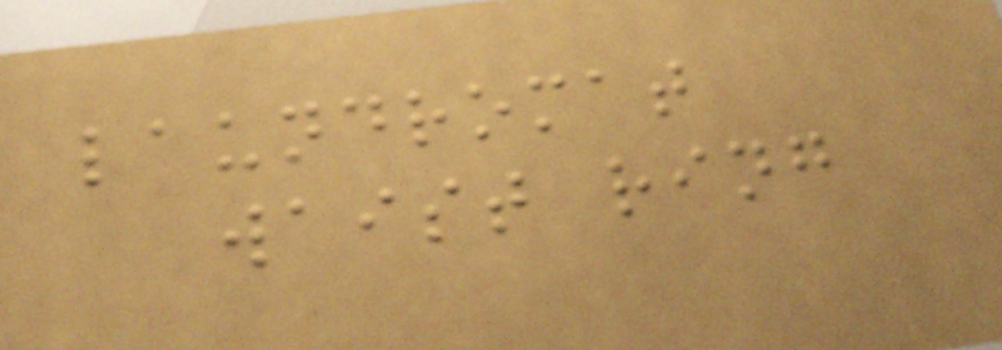laundromat
waist ring
